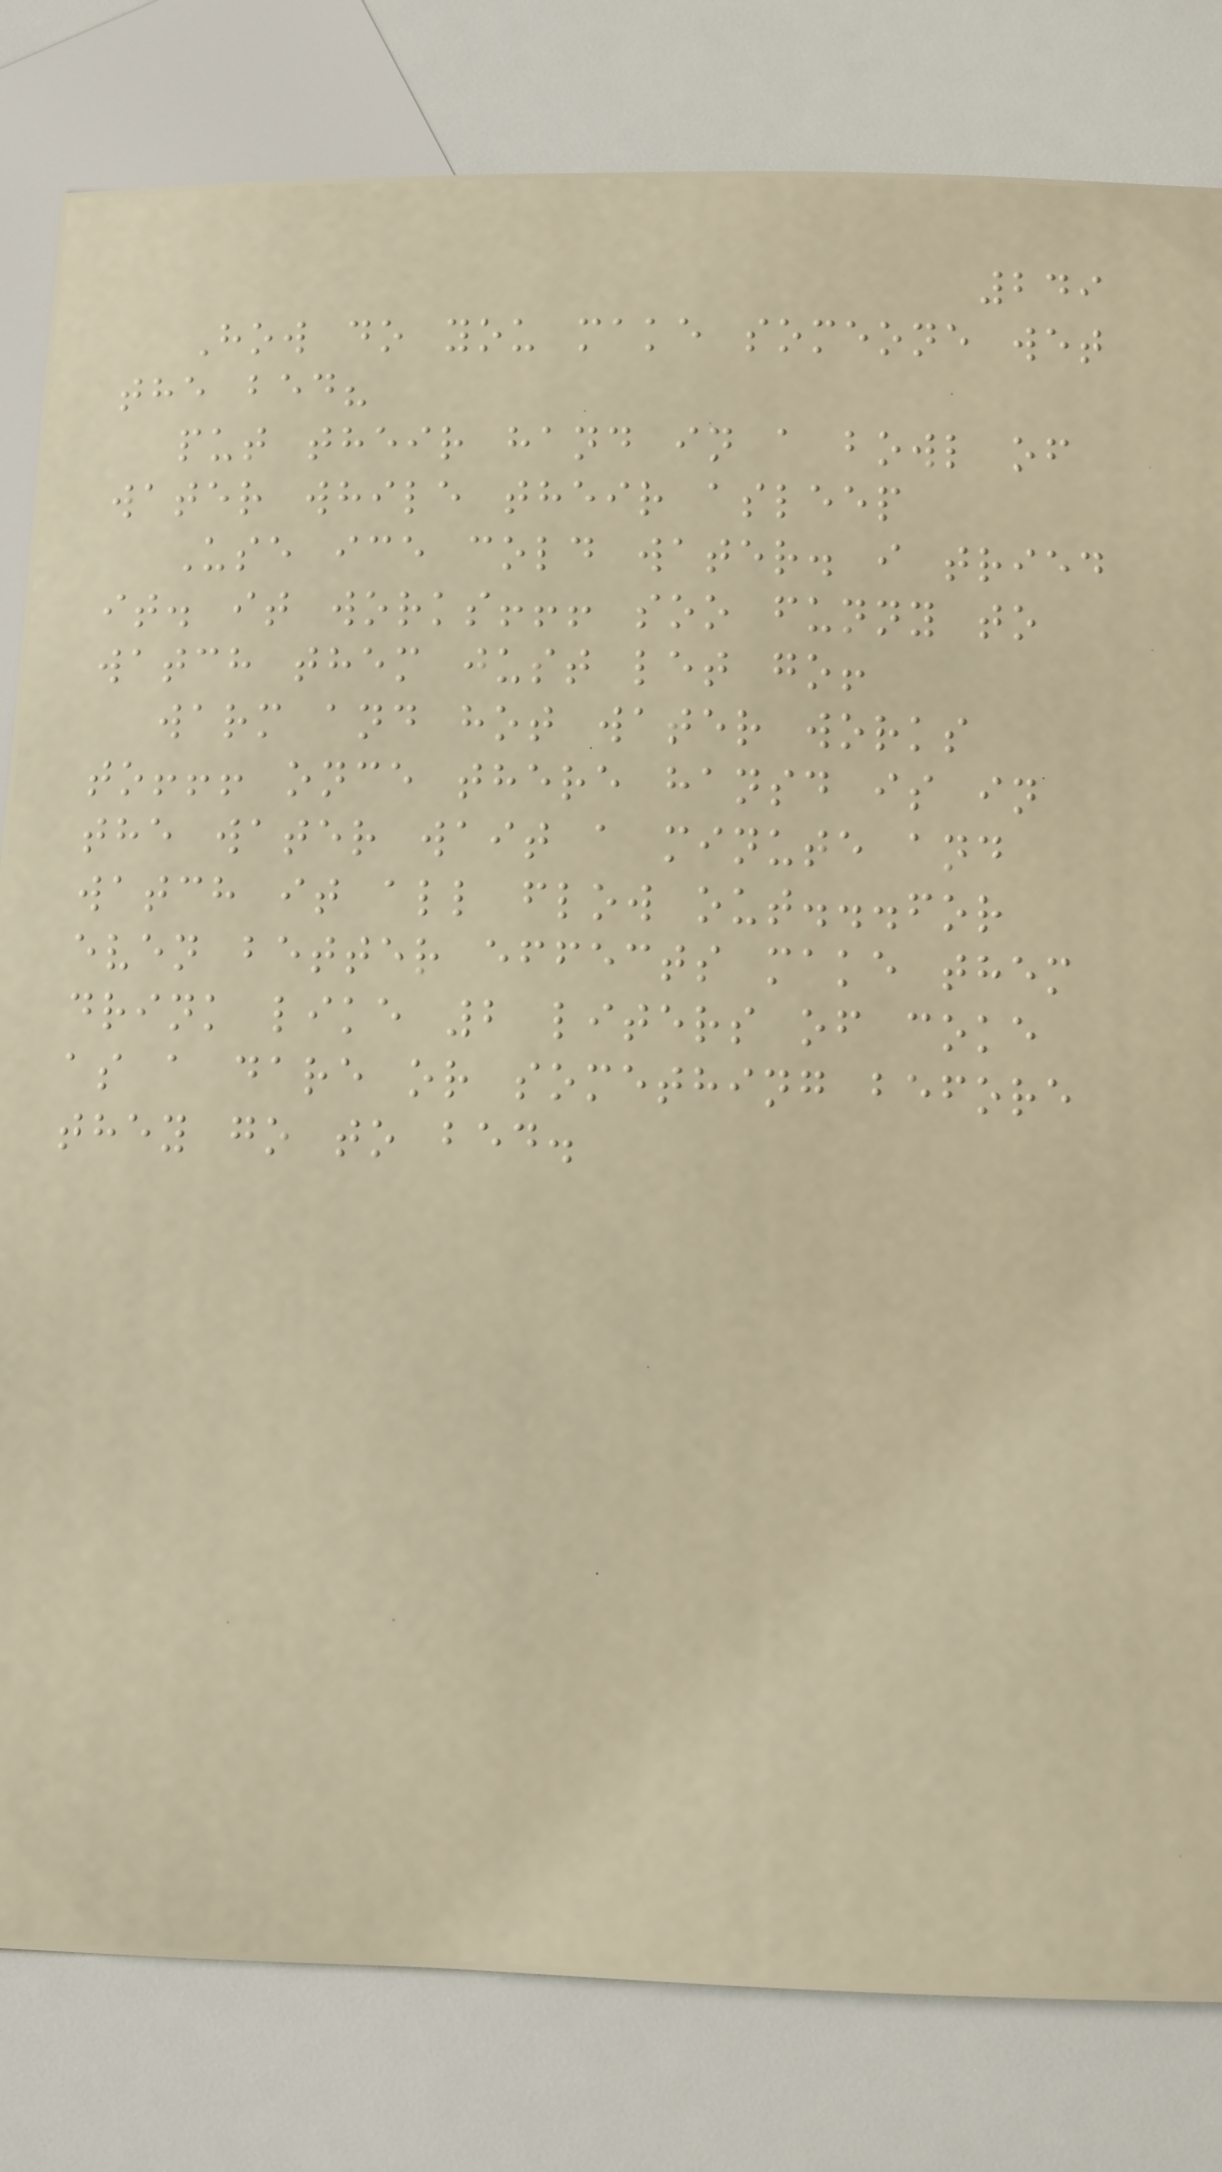249
How do you make someone wet
the bed?
put their hand in a bowl of
water while their asleep
Use ice cold water. i tried
it. it works!!! soo funny to
watch them just let go!
warm and hot water works
to!!! once there hansd is in
the water wait a minute and
watch it all flow out...for
even better effects make them
drink like 2 liters of coke
as a dare or something before
they go to bed.
